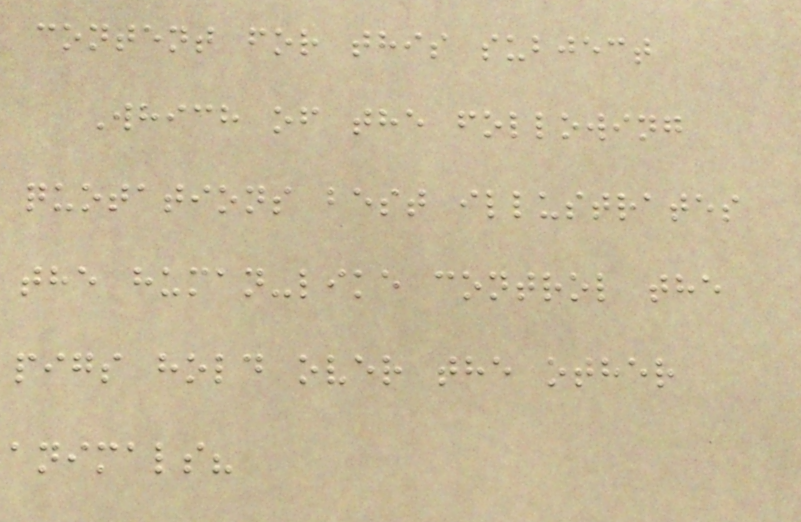content for this subject
Which of the following
quotations best illustrates
the human-like control the
pigs hold over the other
animals?
